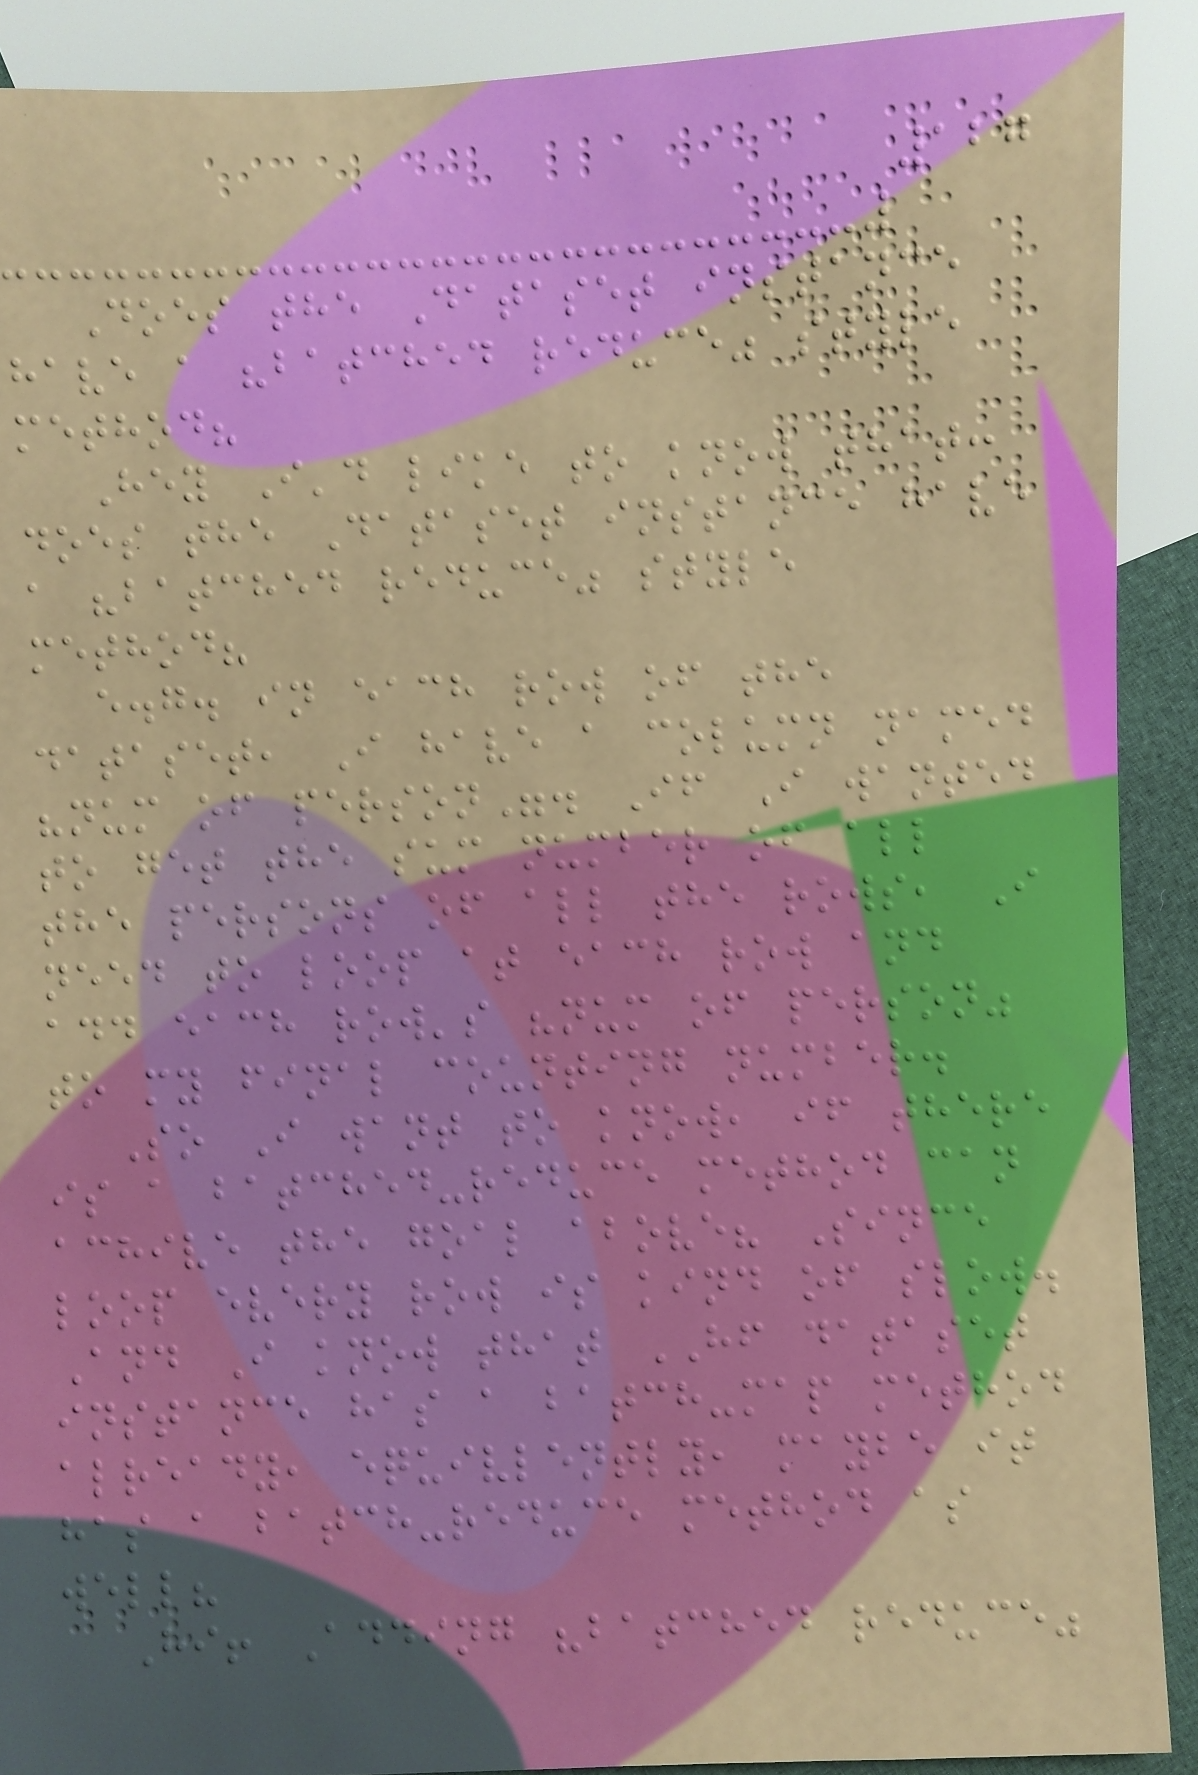127
Does the Dataset instance
have a "batched reduce" style
method?
Hey I'd like to know that:
does the Dataset instance have
a "batched reduce" style
method?
e.g. in each row of the
dataset, I have a column named
"num of person". If I wanted
to get the sum number of all
the persons of all the rows, I
need to loop at each row and
add each row's "num of person"
to my final counting number.
So I want to know, if there
is a batched-reduce method can
achive the goal above? Since
loop every row is kind of slow.
And I know that HF dataset
instance has a batch-map method
already, equivlently, maybe it
has a batch-reduce method as
well?
Hi! Adding "batched reduce"
